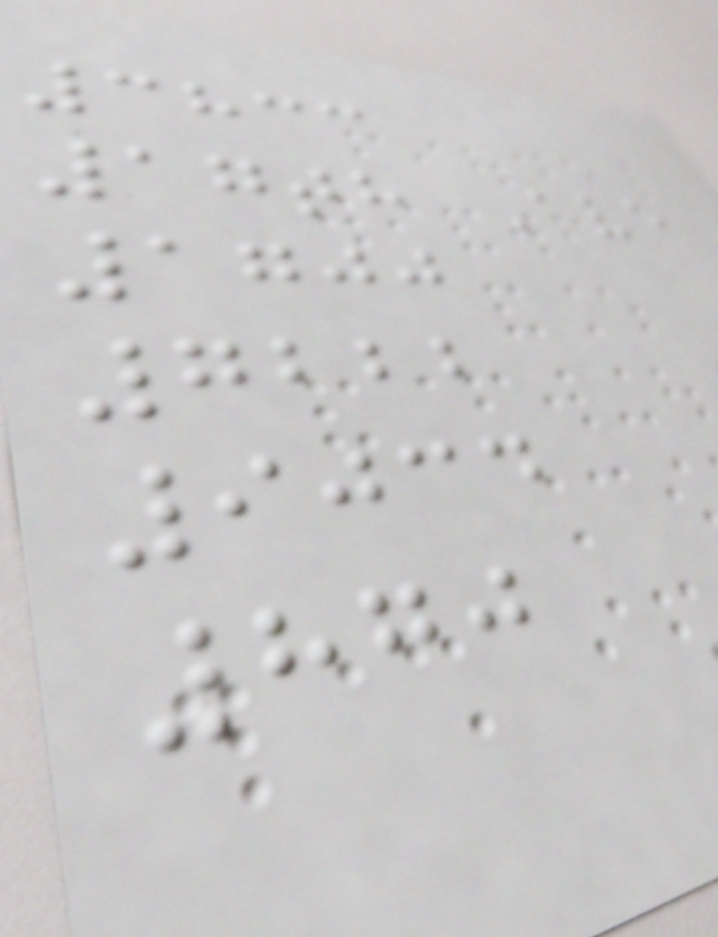3833
17th Ave
1700
7222
9034
870
